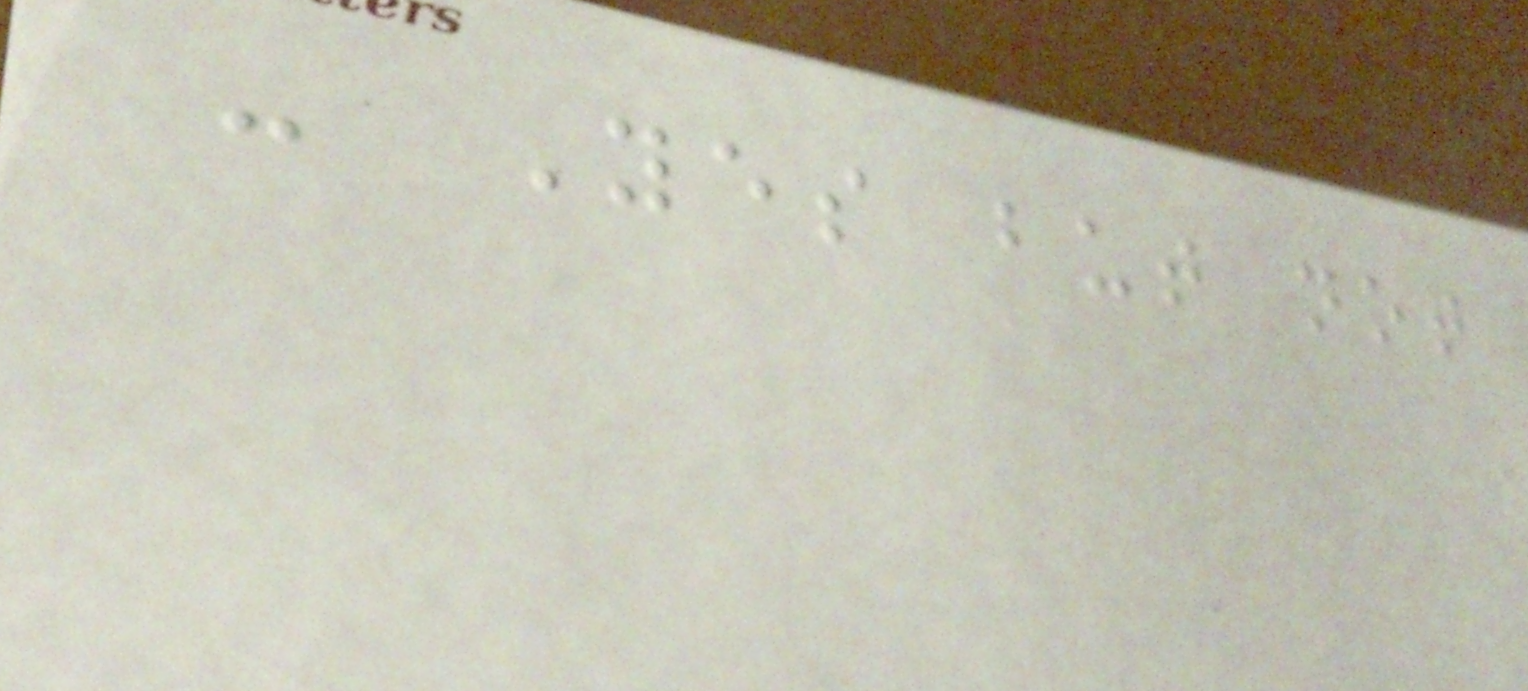- Yes but not
